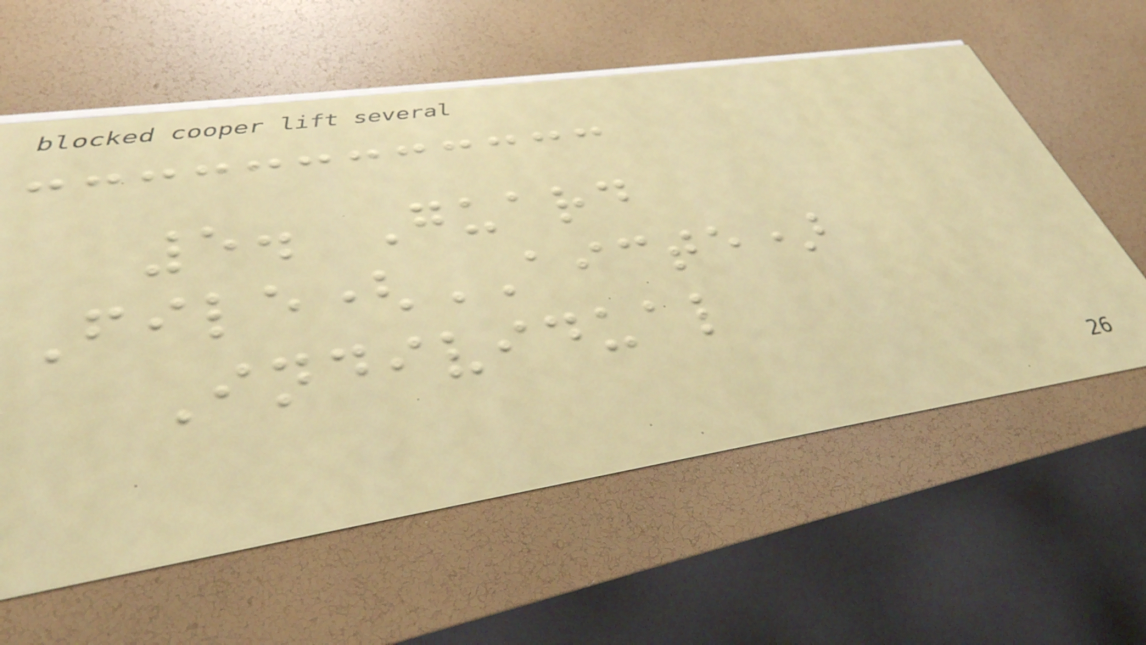5. Guard
File(AICTE)
Individual
